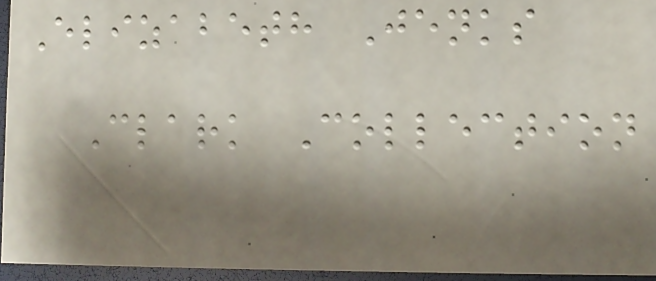Elizabeth Jenks
Clark Collection
